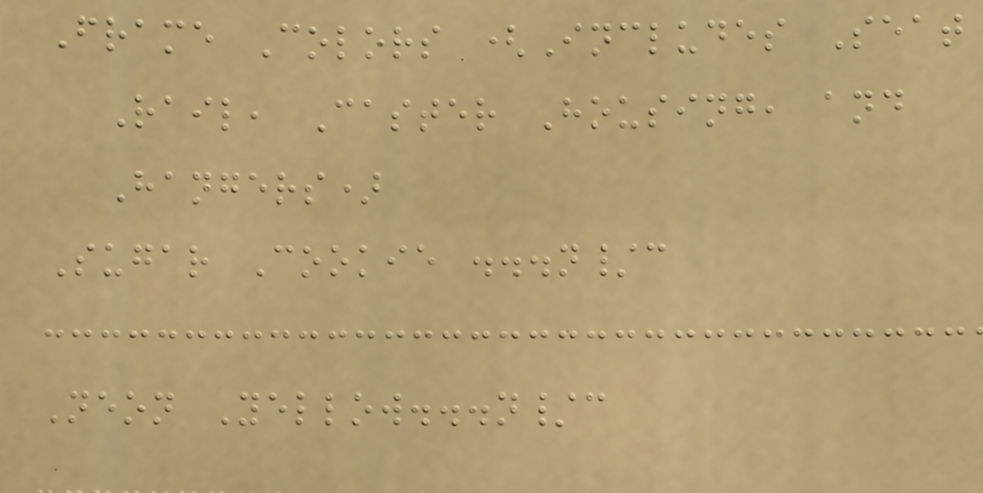Frame Colors (Includes Seat
Rail, Caster Housing, and
Hangers)
Sugar Cookie ...n/c
Neon Yellow...n/c
